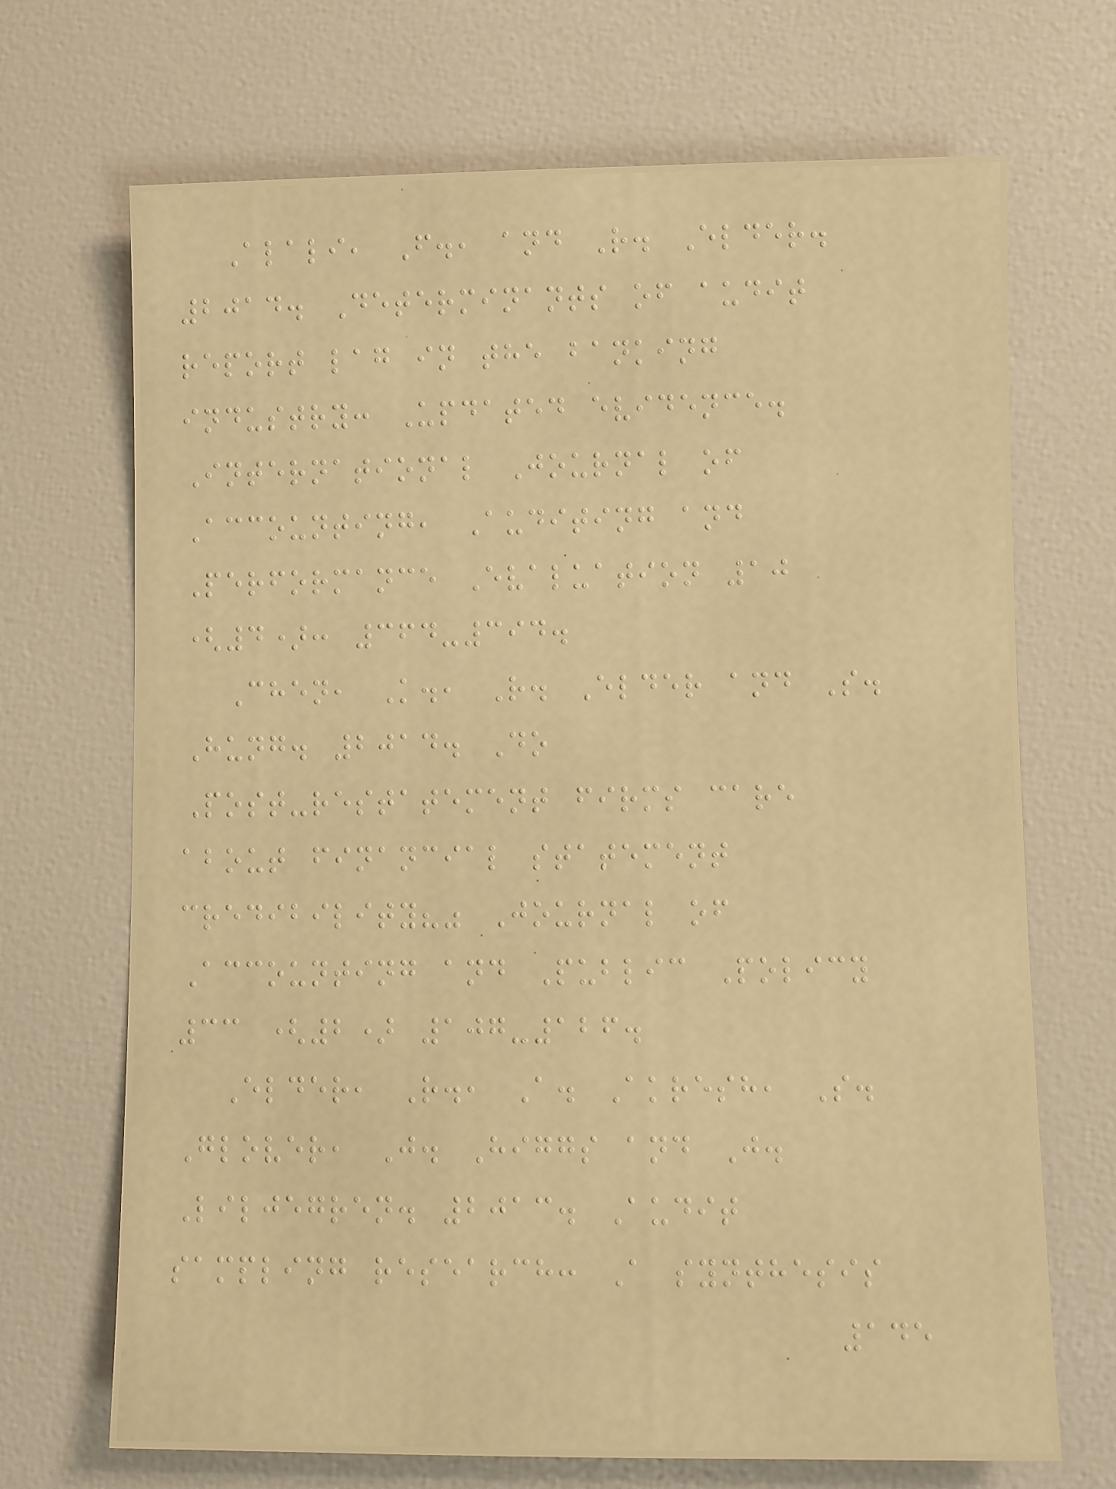Alali, F., and R. Elder.
2014. Determinants of audit
report lag in the banking
industry: Updated evidence.
International Journal of
Accounting, Auditing and
Performance Evaluation 10
(4): 364-394.
Chen, K., R. Elder and S.
Hung. 2014. Do
Post-restatement firms care
about financial statement
credibility?" Journal of
Accounting and Public Policy
33 (2) 107-126.
Elder, R., A. Akresh, S.
Glover, J. Higgs and J.
Liljegren. 2013. Audit
sampling research: A synthesis
145
